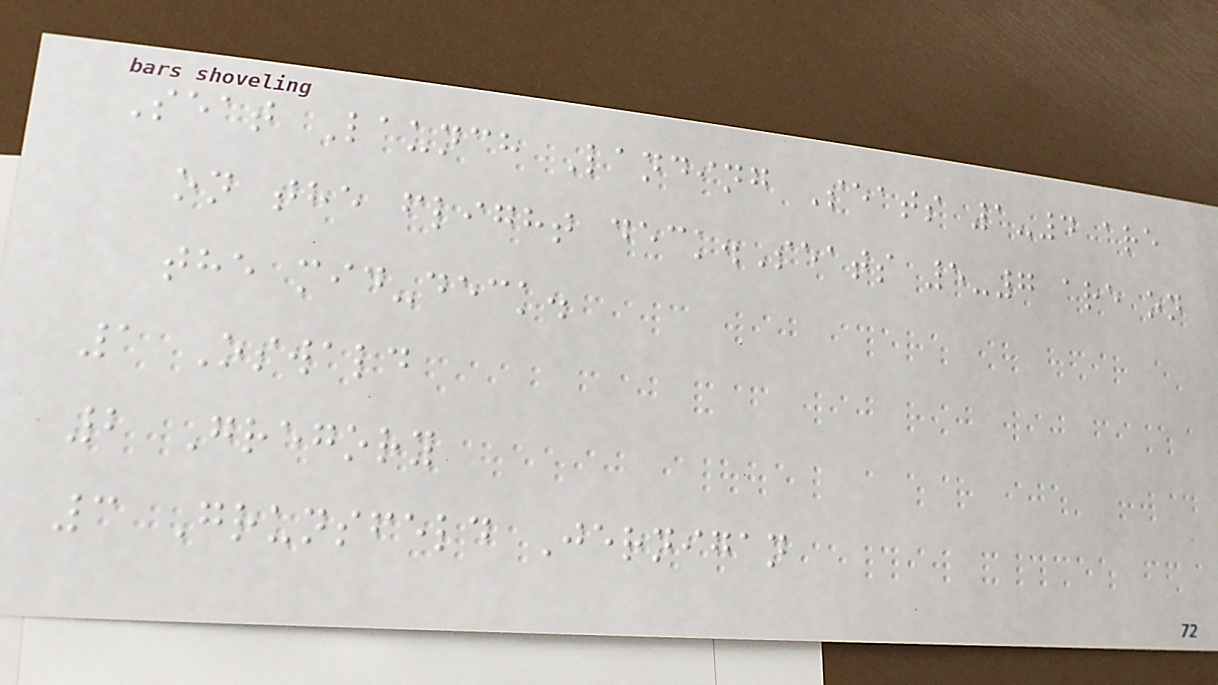Seat Launch Landing Seats 1-4 are
on the flight deck.Seats 5-7 are on
the mid-deck.
1 Oswald
2 Gregory
3 Grunsfeld Jernigan
